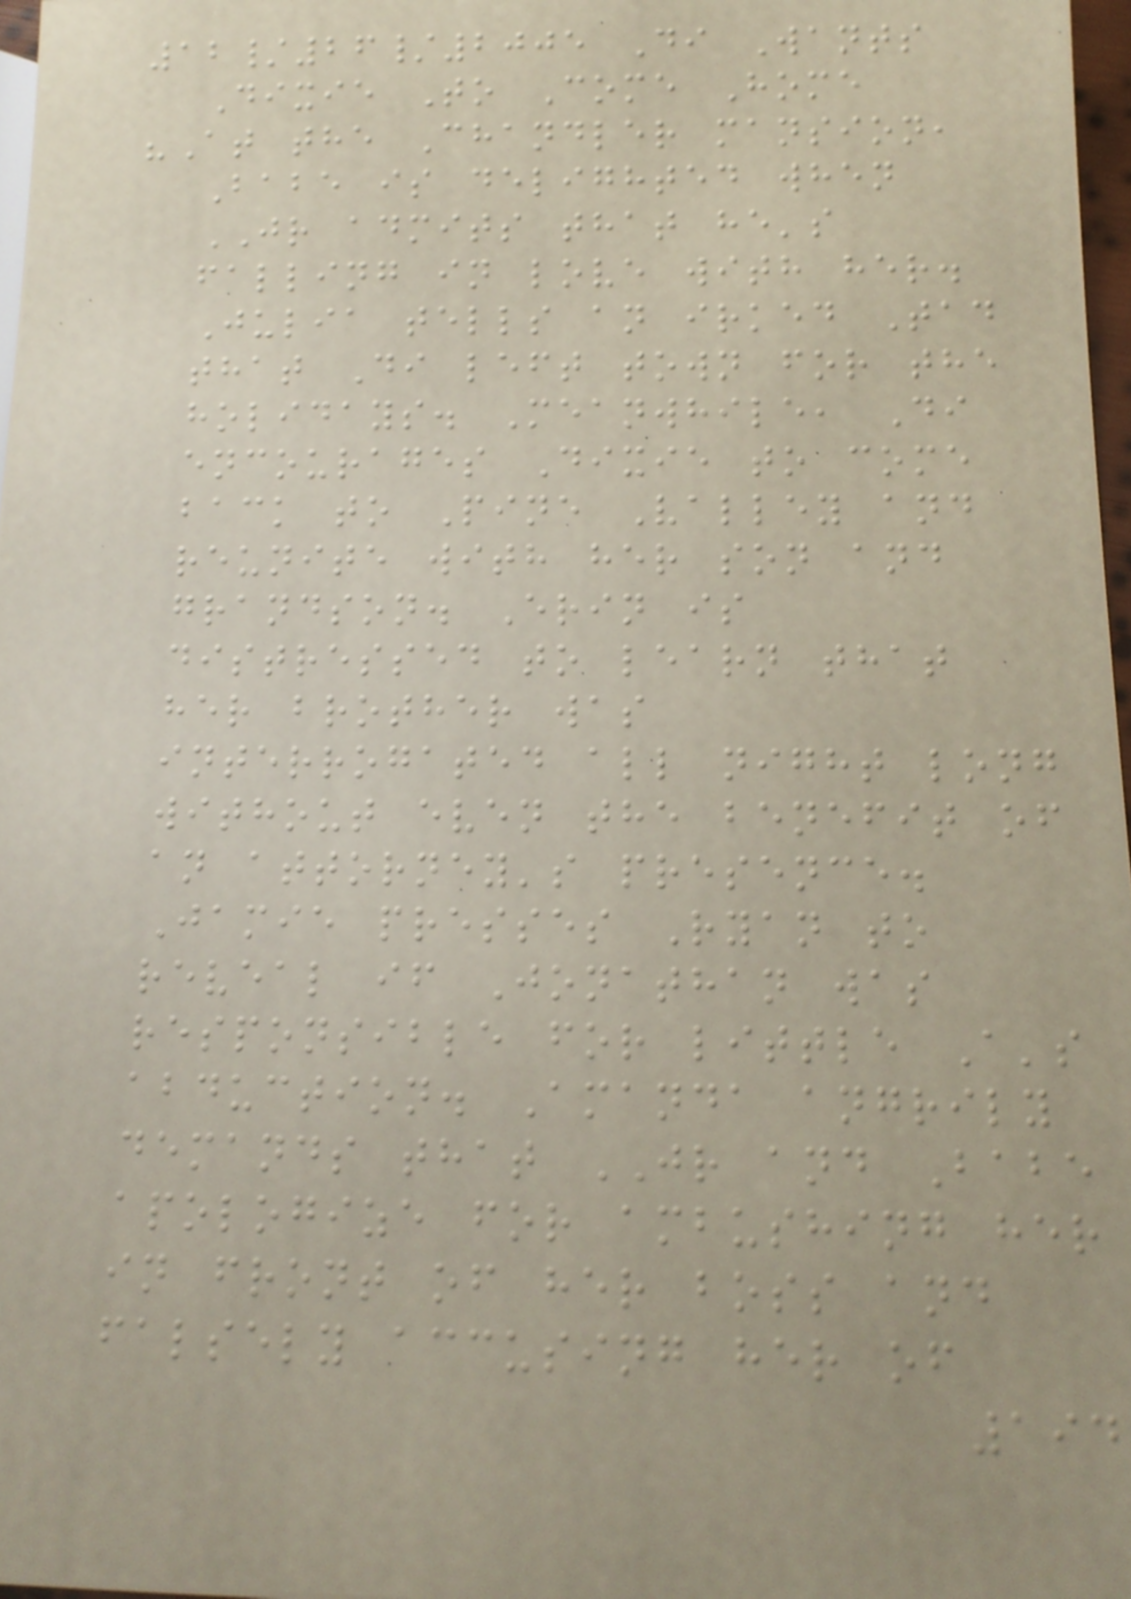12/26/2005 Di Wants
Dixie To Come Home
"At the Chandler mansion,
Babe is delighted when
JR admits that he's
falling in love with her.
Julia tells an irked Tad
that Di left town for the
holidays. Meanwhile, Di
encourages Dixie to come
back to Pine Valley and
reunite with her son and
grandson. Erin is
distressed to learn that
her brother was
interrogated all night long
without even the benefit of
an attorney's presence.
Jamie presses Ryan to
reveal if Jonathan was
responsible for little A's
abduction. Amanda angrily
demands that JR and Babe
apologize for ambushing her
in front of her boss and
falsely accusing her of
194
